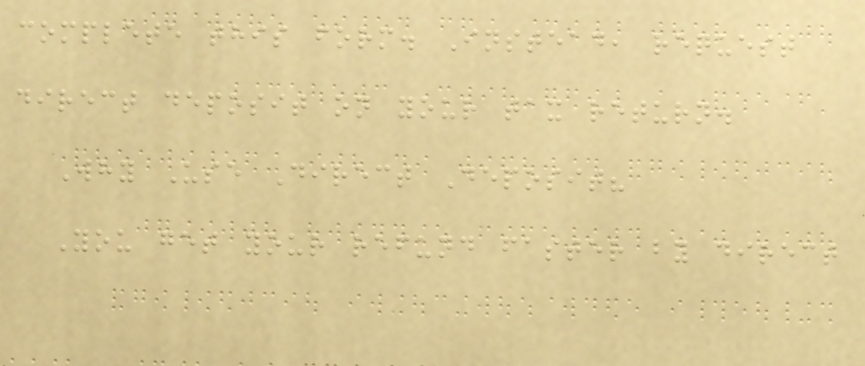complete this form. Instead, request
direct deposit on your tax return.
Why Use Direct Deposit?
You get your refund faster by direct
